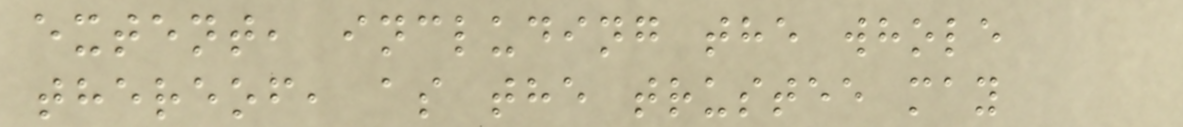extent, including the whole
thereof, as the trustee may
